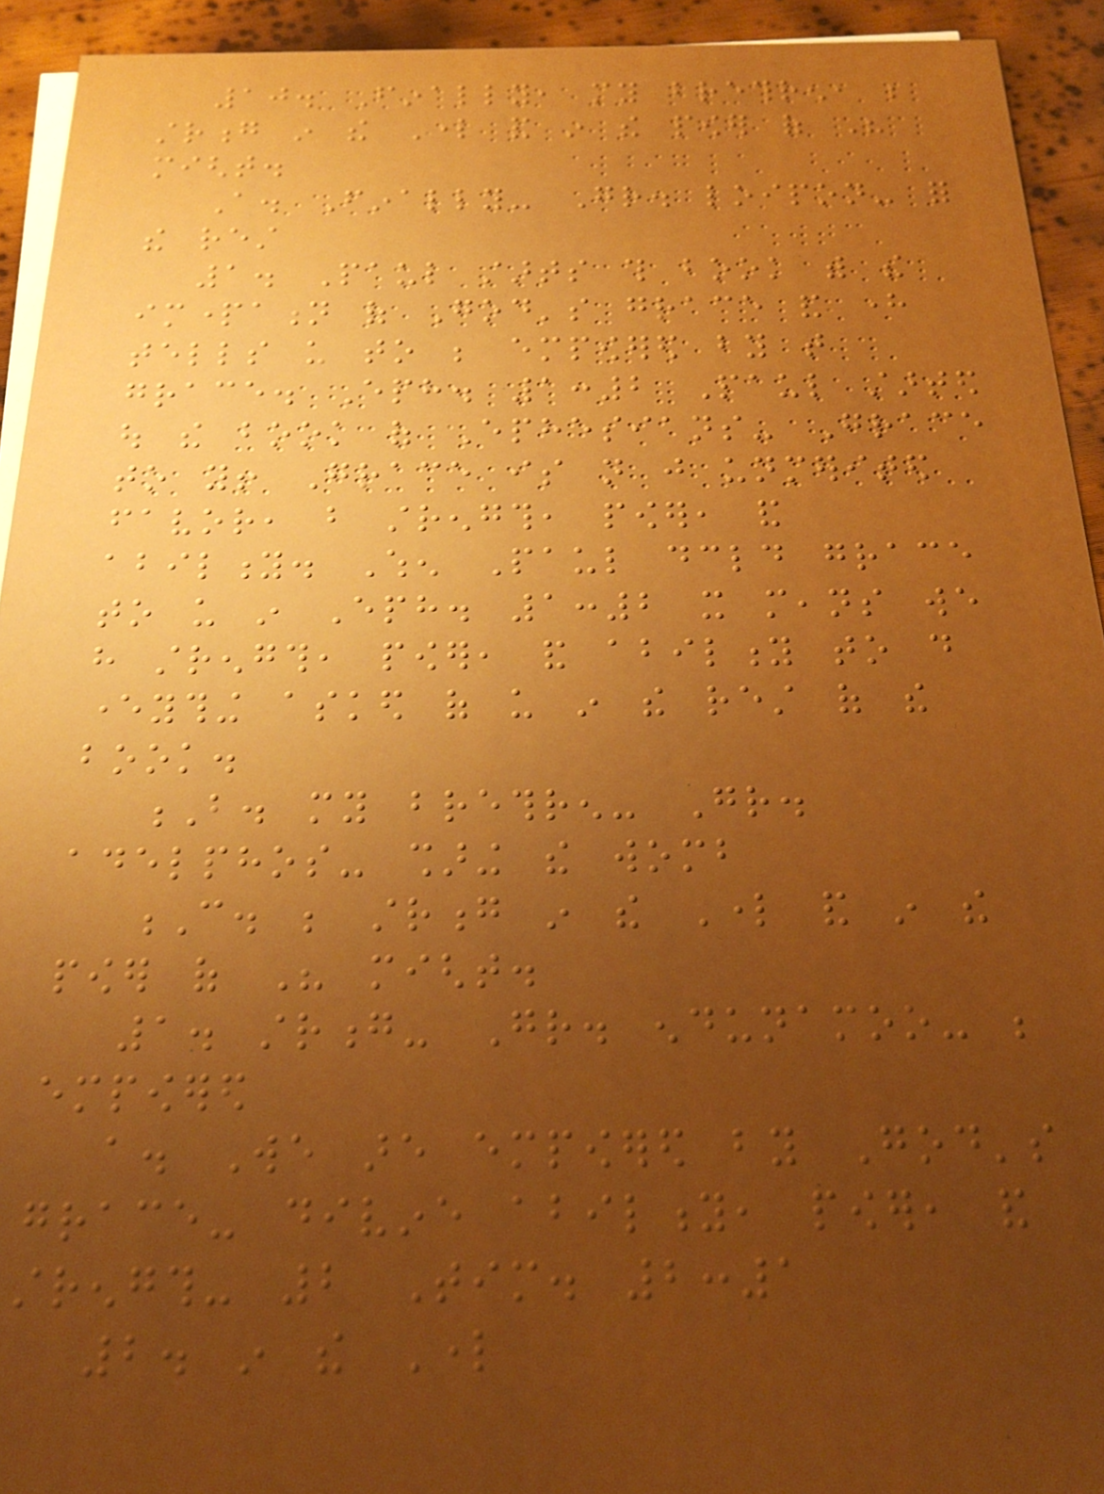10. Finally, my brethren, be
strong in the Lord and in the power of His
might.
A. Finally- Gr. loipon- for
the rest
1. Paul starts this book with the
impartation of God's grace and here
tells us to be empowered by that
grace. Eph. 1:2 Paul started
out the book of Ephesians- Grace
to you! Grace is not just unmerited
favor, but strength, power, and
ability. When Paul declared grace
to us in Eph. 1:2 it means we
have strength, power, and ability to do
everything asked of us in the rest of the
book.
B. my brethren- Gr.
adelphos- sharing the womb
C. be strong in the Lord and in the
power of His might.
1. strong- Gr. endunamoo- be
empowered
a. We are empowered by God's
grace- divine ability, power, and
strength- 2 Tim. 2:1
2. in the Lord
